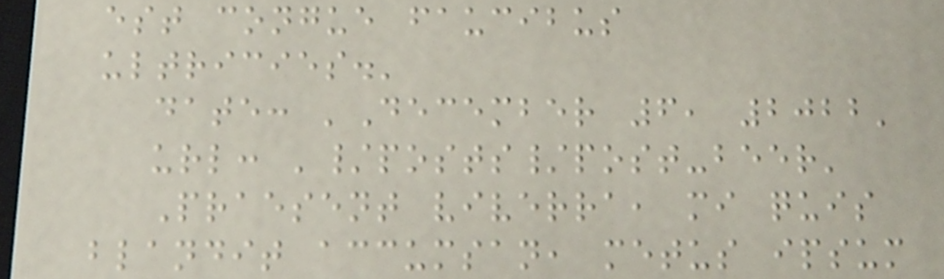est congue faucibus
ultricies.'
date: 'December 6, 2022'
url: '/posts/post-beer'
Praesent viverra, mi quis
blandit accumsan, metus ipsum
